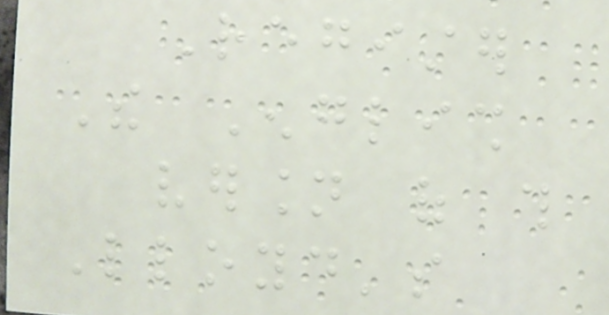Register
The English
version of this
Lloyd's
